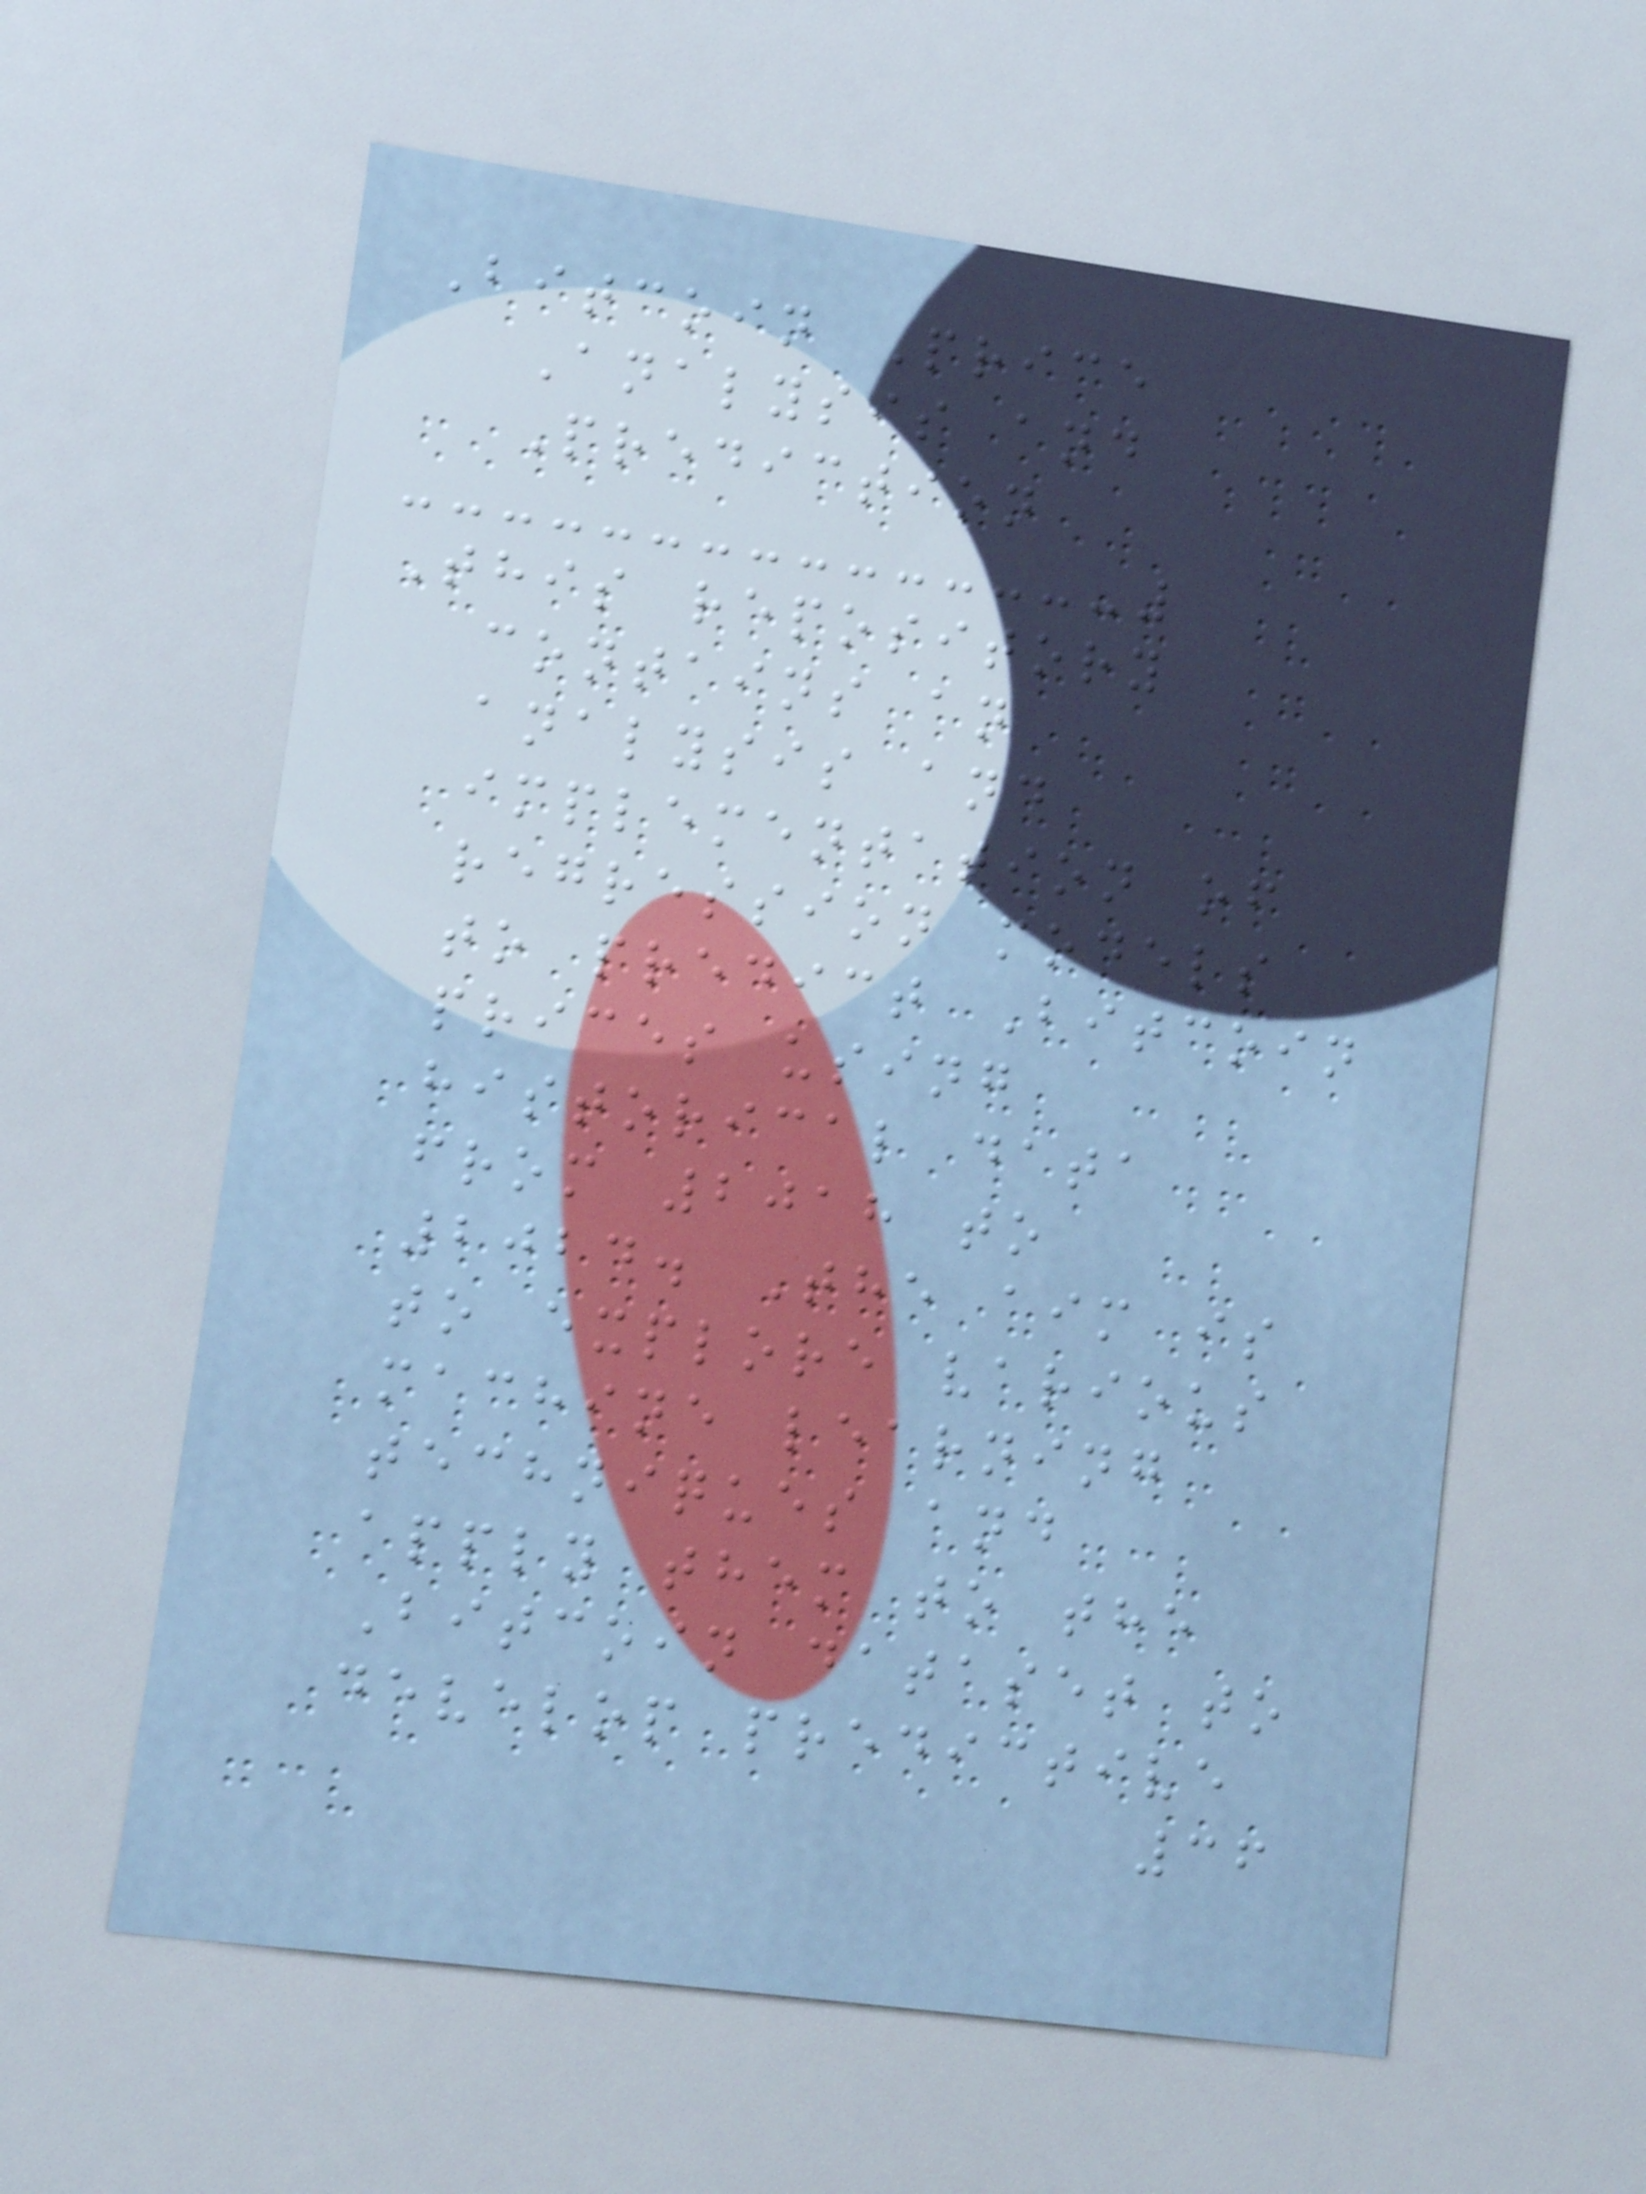Bitcoin Price
Analysis and
Prediction
This repository
contains an
analysis and
implementation of
regression models
to predict Bitcoin
prices using
historical data
from 2018 to
2024. The aim is
to explore various
machine learning
techniques and
apply them to the
Bitcoin dataset to
develop predictive
36
